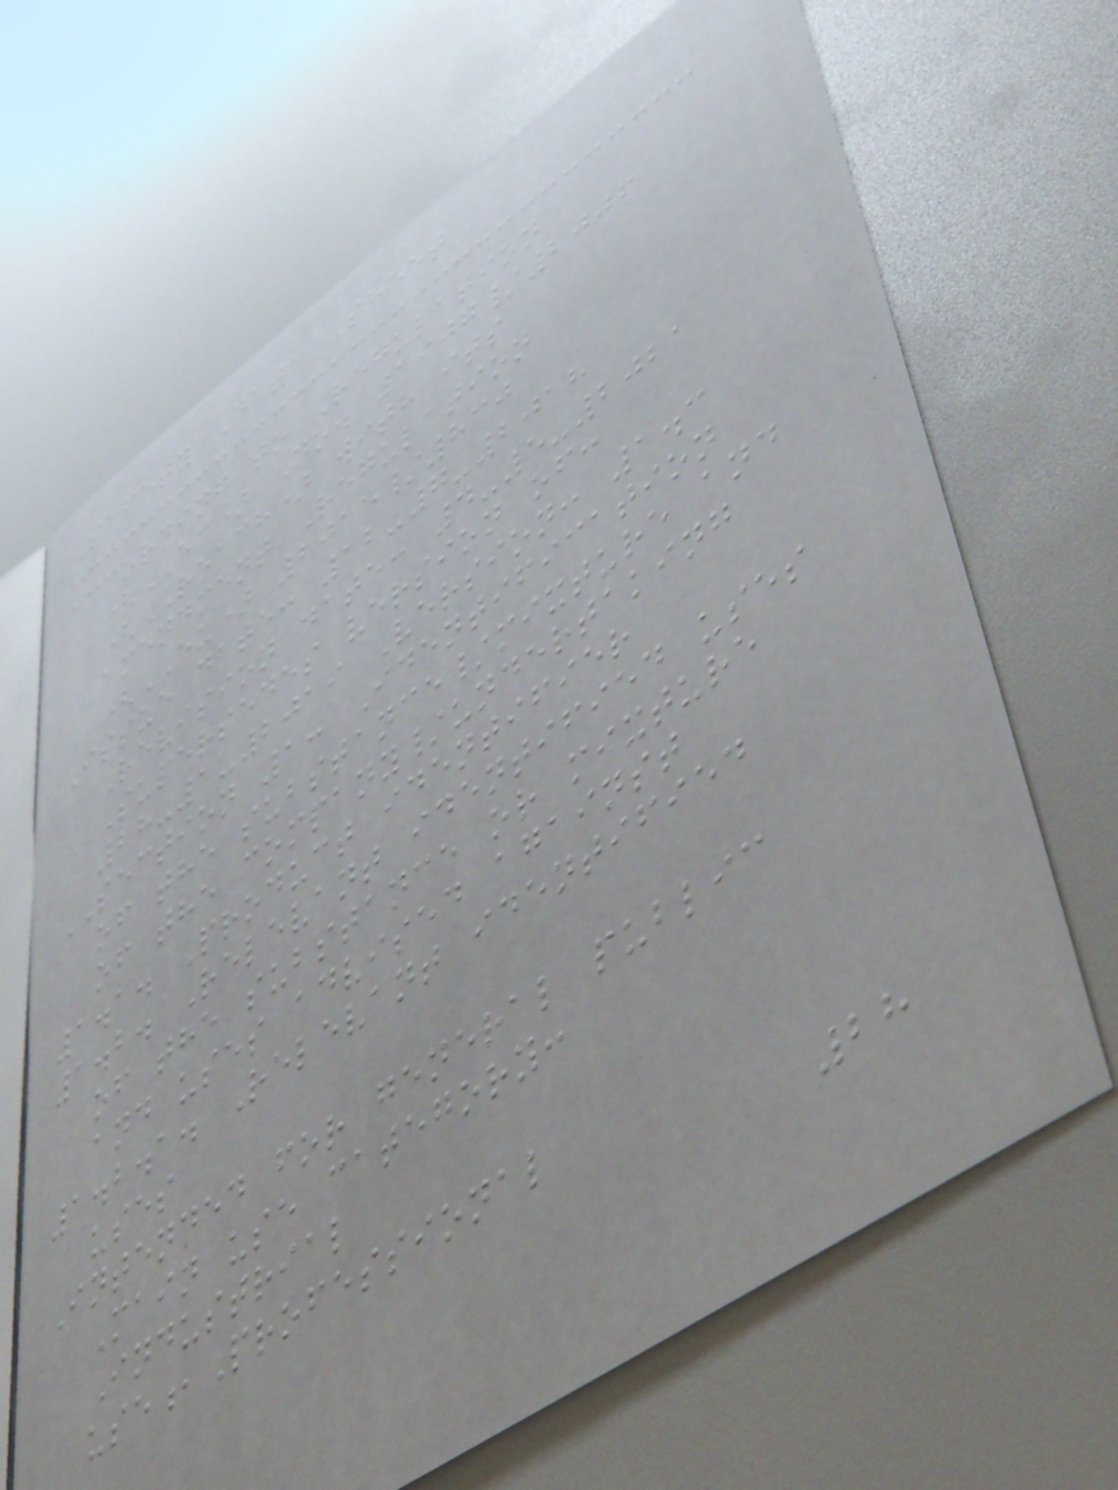Safety Data Sheet
according to Regulation
(EC) No. 1907/2006
(REACH) with its
amendment Regulation
(EU) 2015/830
Issue date: 12-7-2018
Revision date: 4-5-2021
Supersedes version of:
28-1-2019 Version: 1.3
SECTION 1: Identification
of the substance/mixture and
of the company/undertaking
1.1. Product identifier
1.2. Relevant identified uses
of the substance or mixture
and uses advised against
1.2.1. Relevant identified
uses
Intended for general public
Main use category:
Industrial
use,Professional
28
